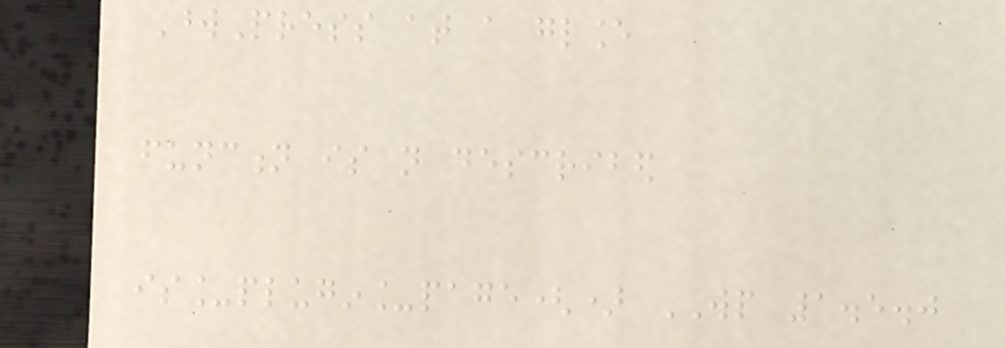WordPress at a glance
function is not described
is_plugin_page() WP 1.5.0
